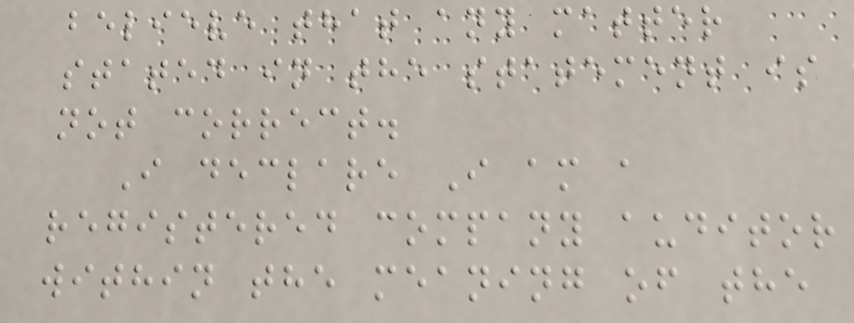believe that any matter
stated in the statement is
not correct.
I declare I am a
registered company auditor
within the meaning of the
